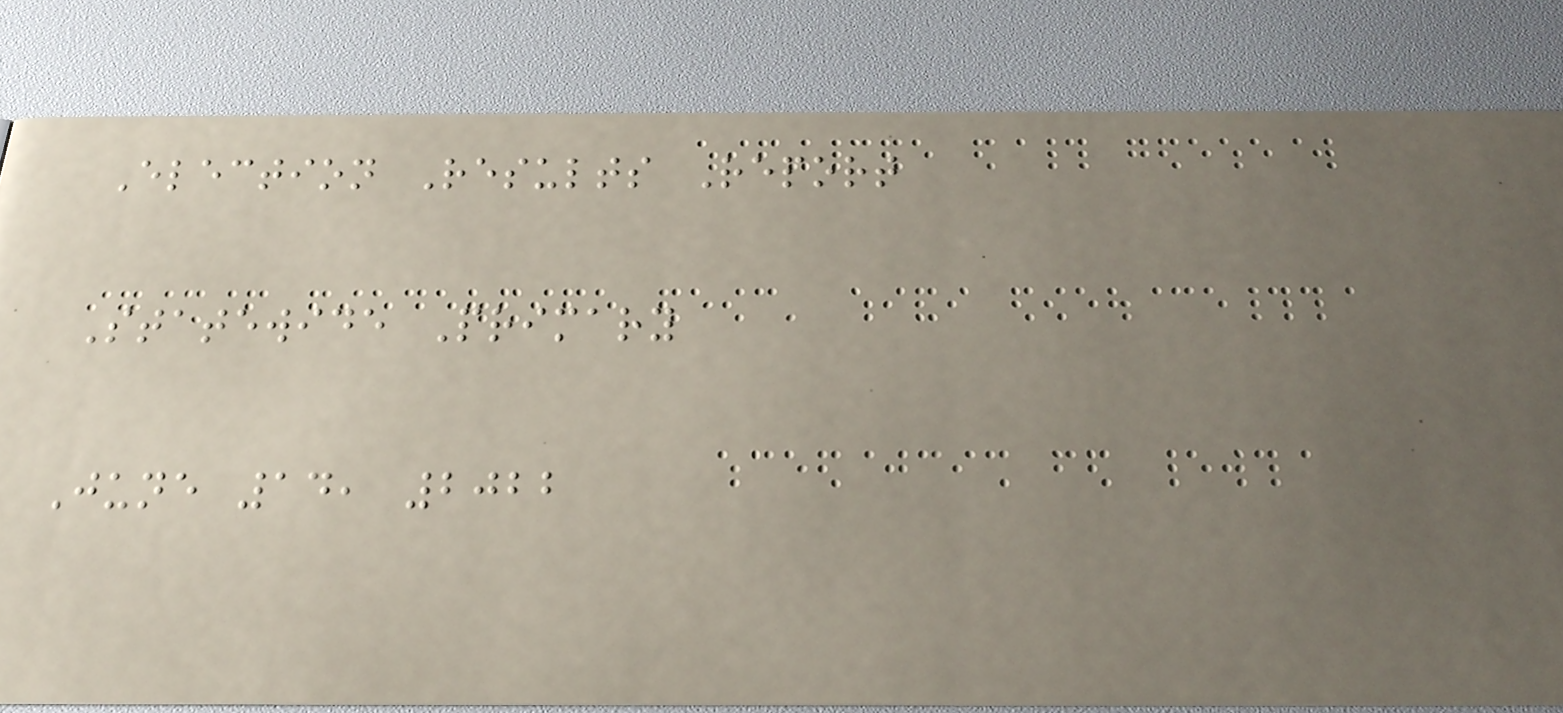Election Results Report
Statewide Primary
June 14, 2022
